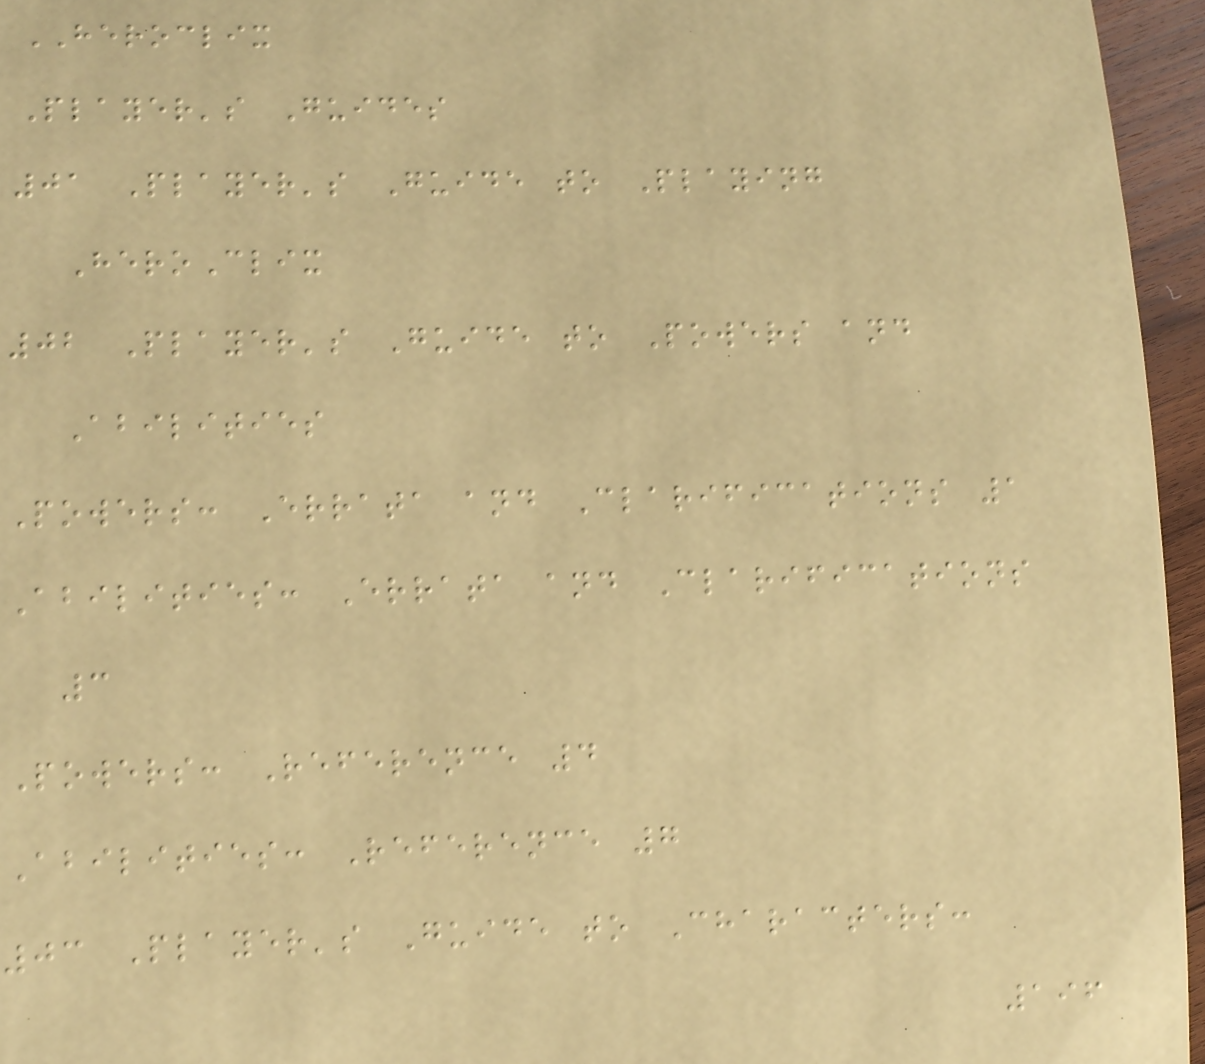HEROCLIX
Player's Guides
01 Player's Guide to Playing
HeroClix
02 Player's Guide to Powers and
Abilities
Powers: Errata and Clarifications 1
Abilities: Errata and Clarifications
3
Powers: Reference 4
Abilities: Reference 7
03 Player's Guide to Characters:
196
